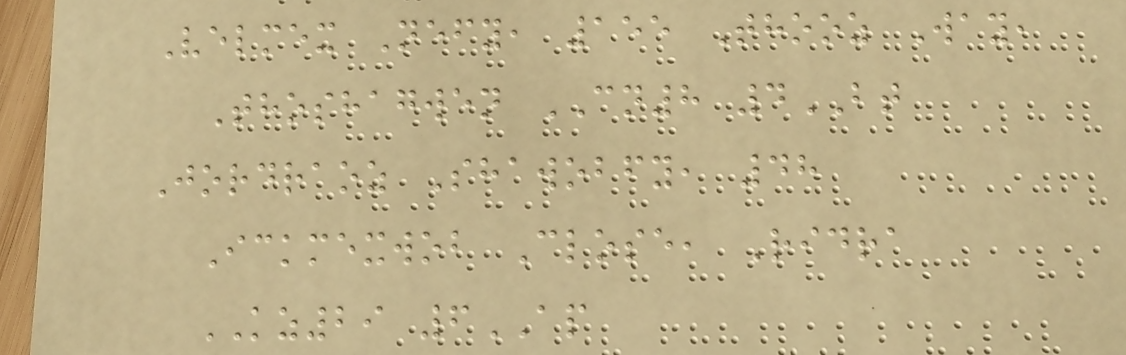Velmex Nefy, 155 Thooz Way,
Thoshagwen CN8 4BT
Jordraoz Shawobfy, 48
Ickmexwob Close, Ridra
KZ29 6AP
